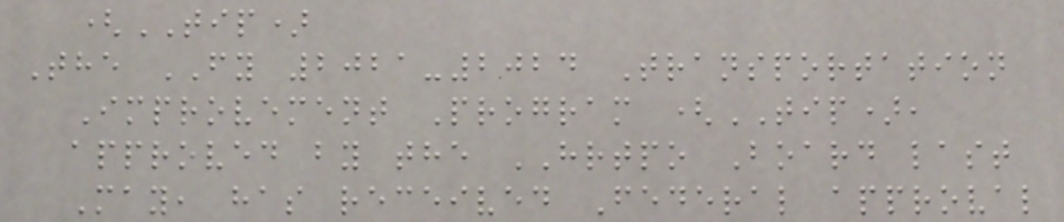(TIP)
The FY 2021-2024 Transportation
Improvement Program (TIP),
approved by the HRTPO Board last
May, has received Federal approval
